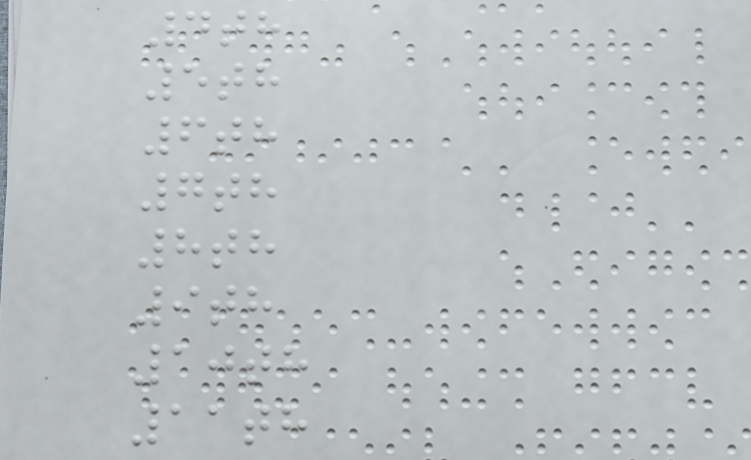4th
5th
6th
7th
8th
9th
10th
11th
